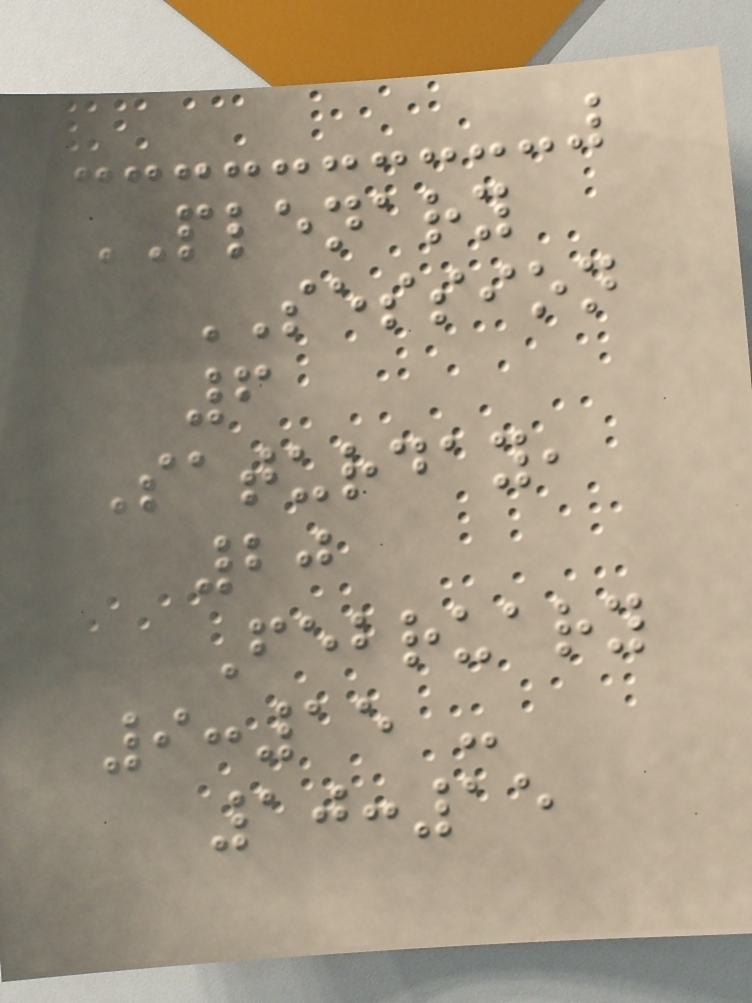PLENARY
SESSION
6
Saturday,
20
February
9:15 -
10:15
